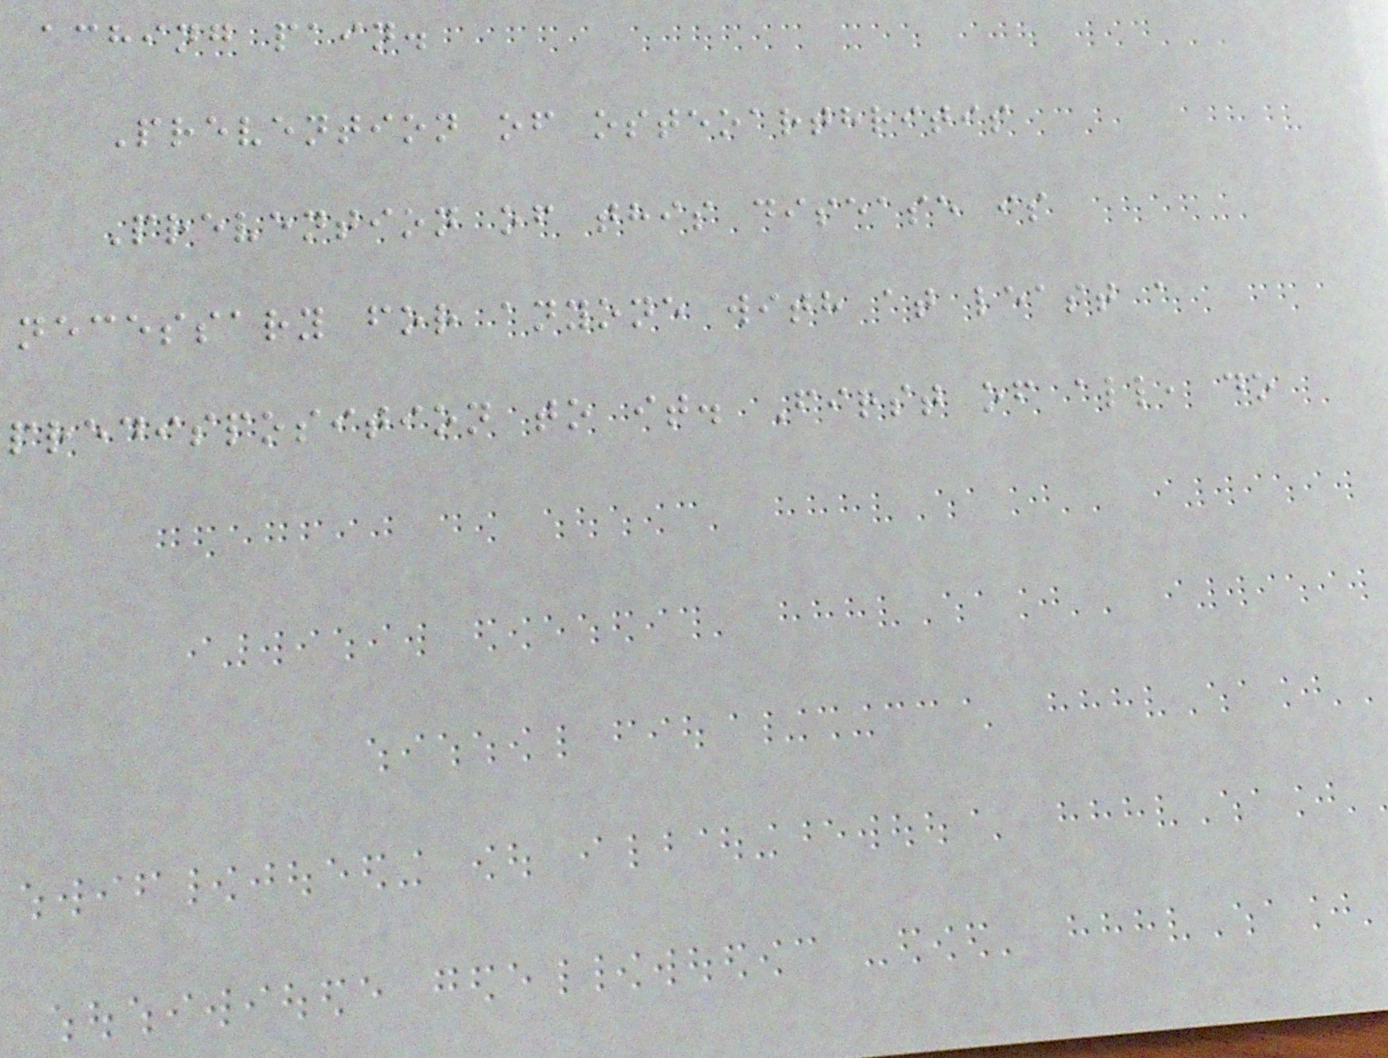aching pain.
Prevention of osteoarthritis
Prevention of this disease is
necessary for anyone with at least a
predisposition to it. First of all, do
